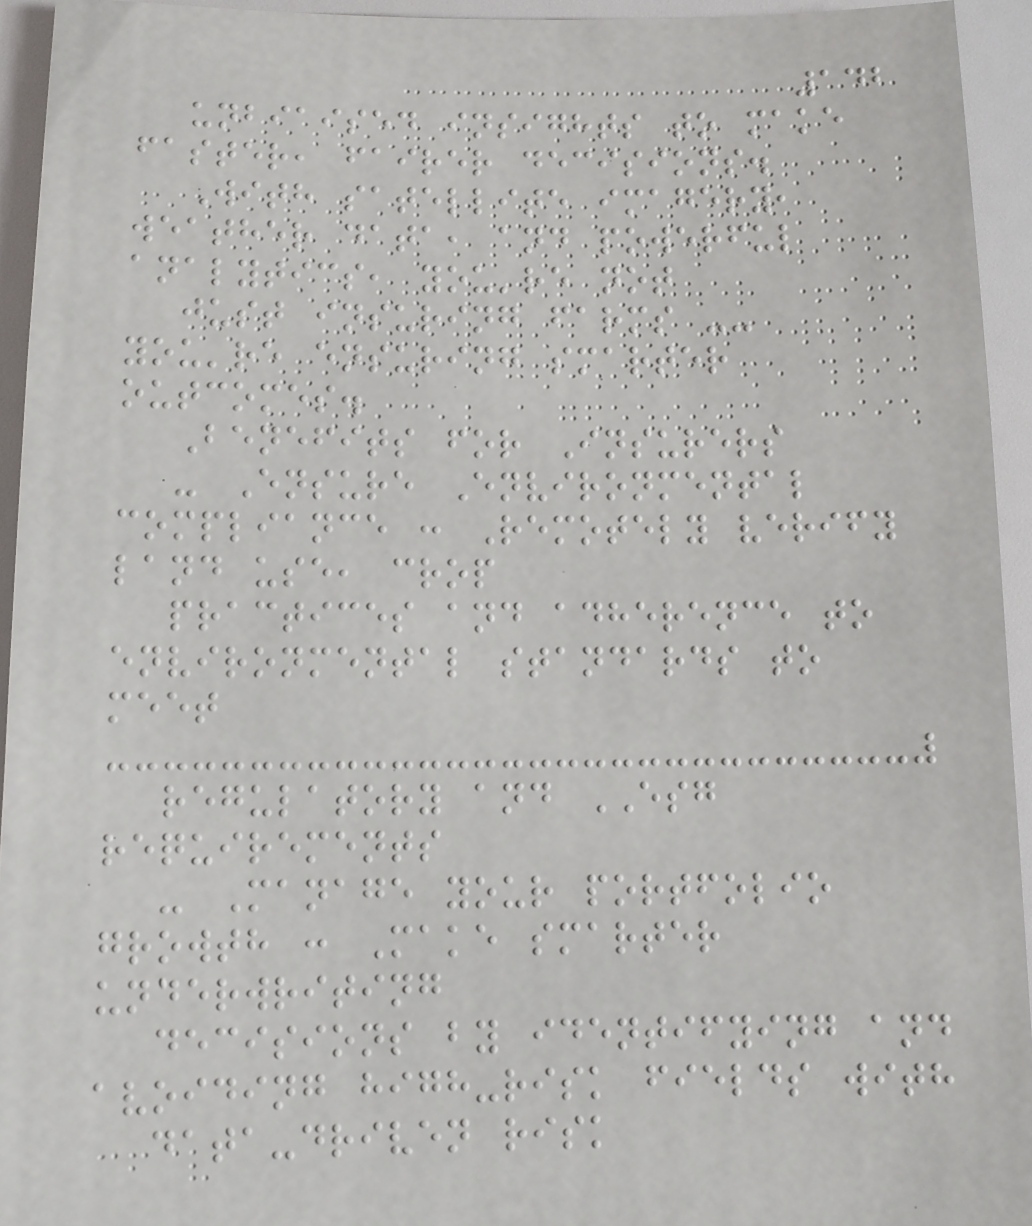142
unbiaised insights to make
faster, fairer decisions.
With satellite imagery,
weather data, and powerful
analytics, you're not
just insuring farms --
you're ensuring smarter
outcomes.
Benefits for Insurers
- Ensure Environmental
compliance : Remotely verify
land use, crop
practices and adherence to
environmental standards to
meet
regulatory and ESG
requirements
- Manage your portfolio
growth : Make smarter
underwriting
decisions by identifying and
avoiding high-risk fields with
data-driven risk
